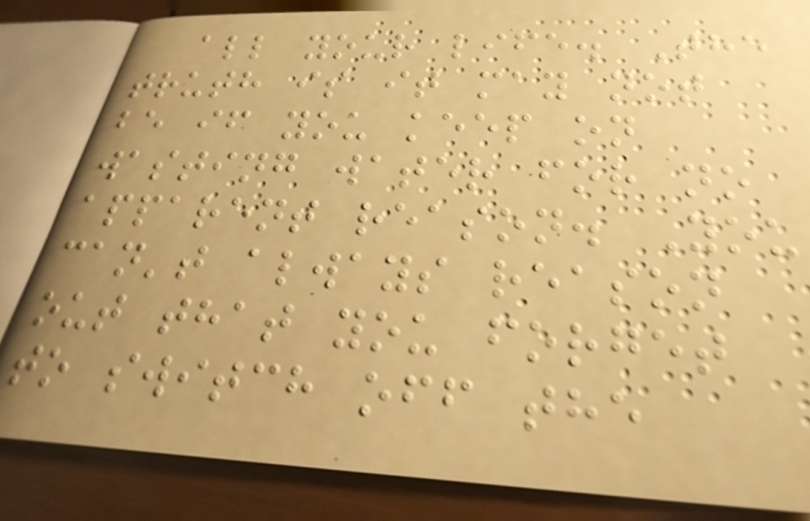all your life. The
truth is it may not
be if you keep on
wasting water for no
apparent reason. You
can't always reason
out that you forget
to switch off the
